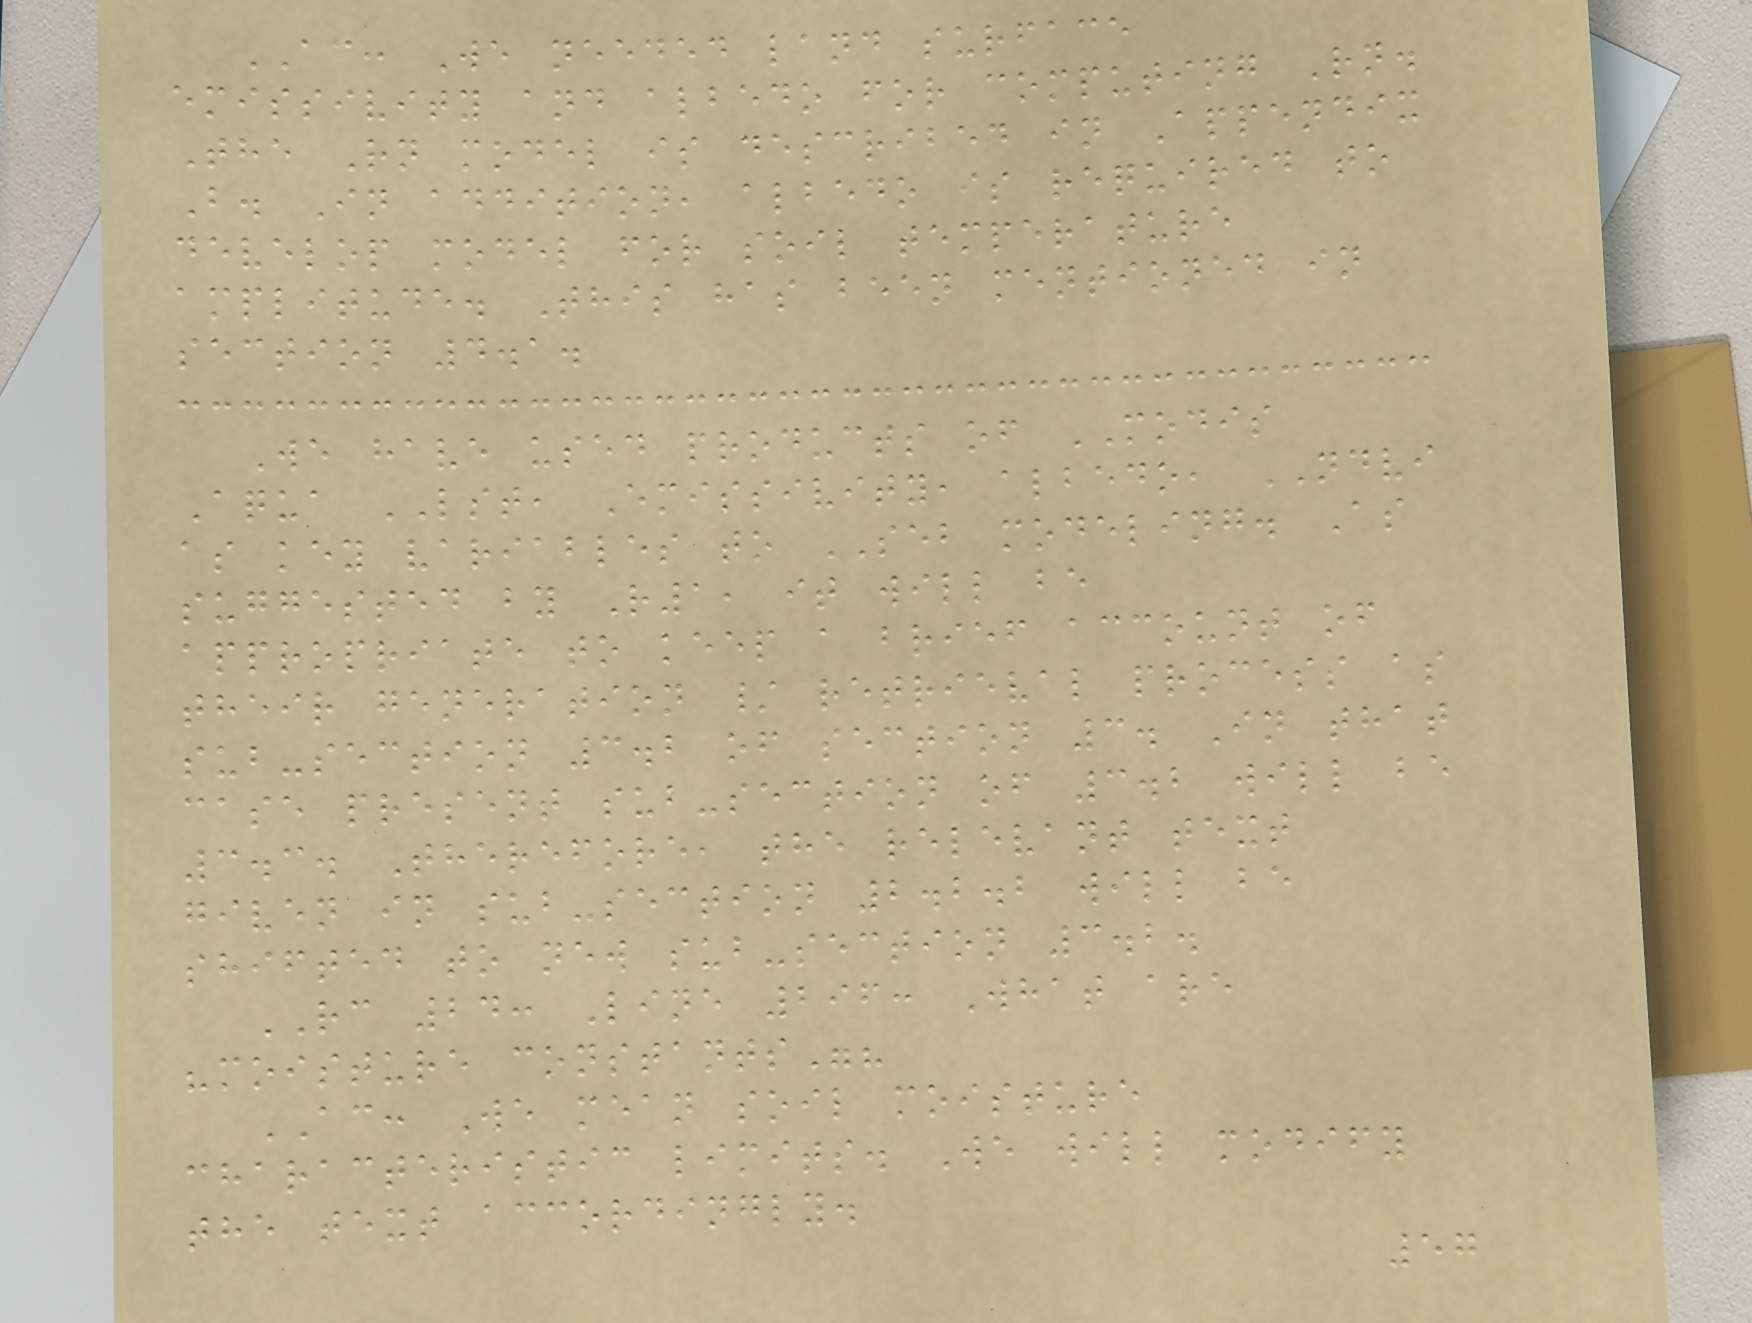AC: We needed land surface
emissivity and albedo for computing Rn.
The Rn model is described in Appendix
B. In addition, albedo is required to
develop model for soil temperature
amplitude. This has been mentioned in
section 4.1.
We have used products of MODIS
Aqua LST, Emissivity, albedo, NDVI
as key variables to SEB modeling. As
suggested by R1, it will be
appropriate to keep a brief account of
their generation / retrieval process as
sub-section 3.2 of section 3. In that
case present sub-section of 3.2 will be
3.3. Therefore, the relevant text
given in sub-section 2.2.2 will be
shifted to new sub-section 3.2.
RC 24: Line 296: What are
"moisture constants"?
AC: We mean soil moisture
characteristic limits. We will modify
the text accordingly.
57
